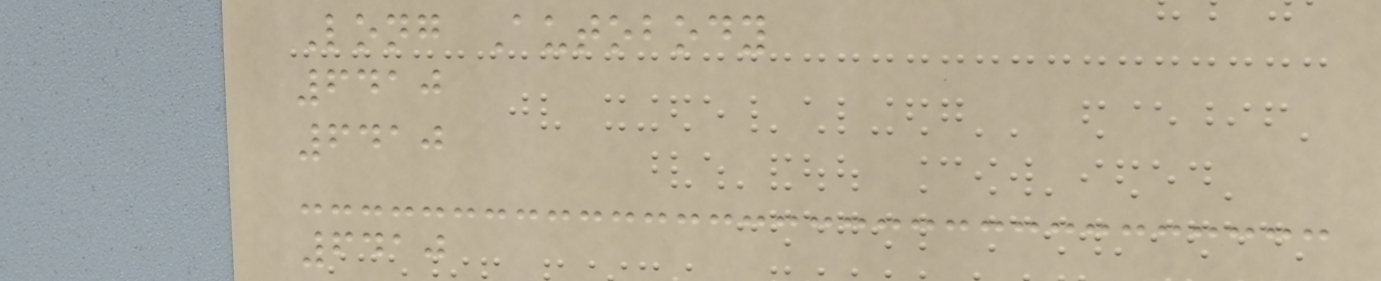Long Autobody
6410
6410
6410
